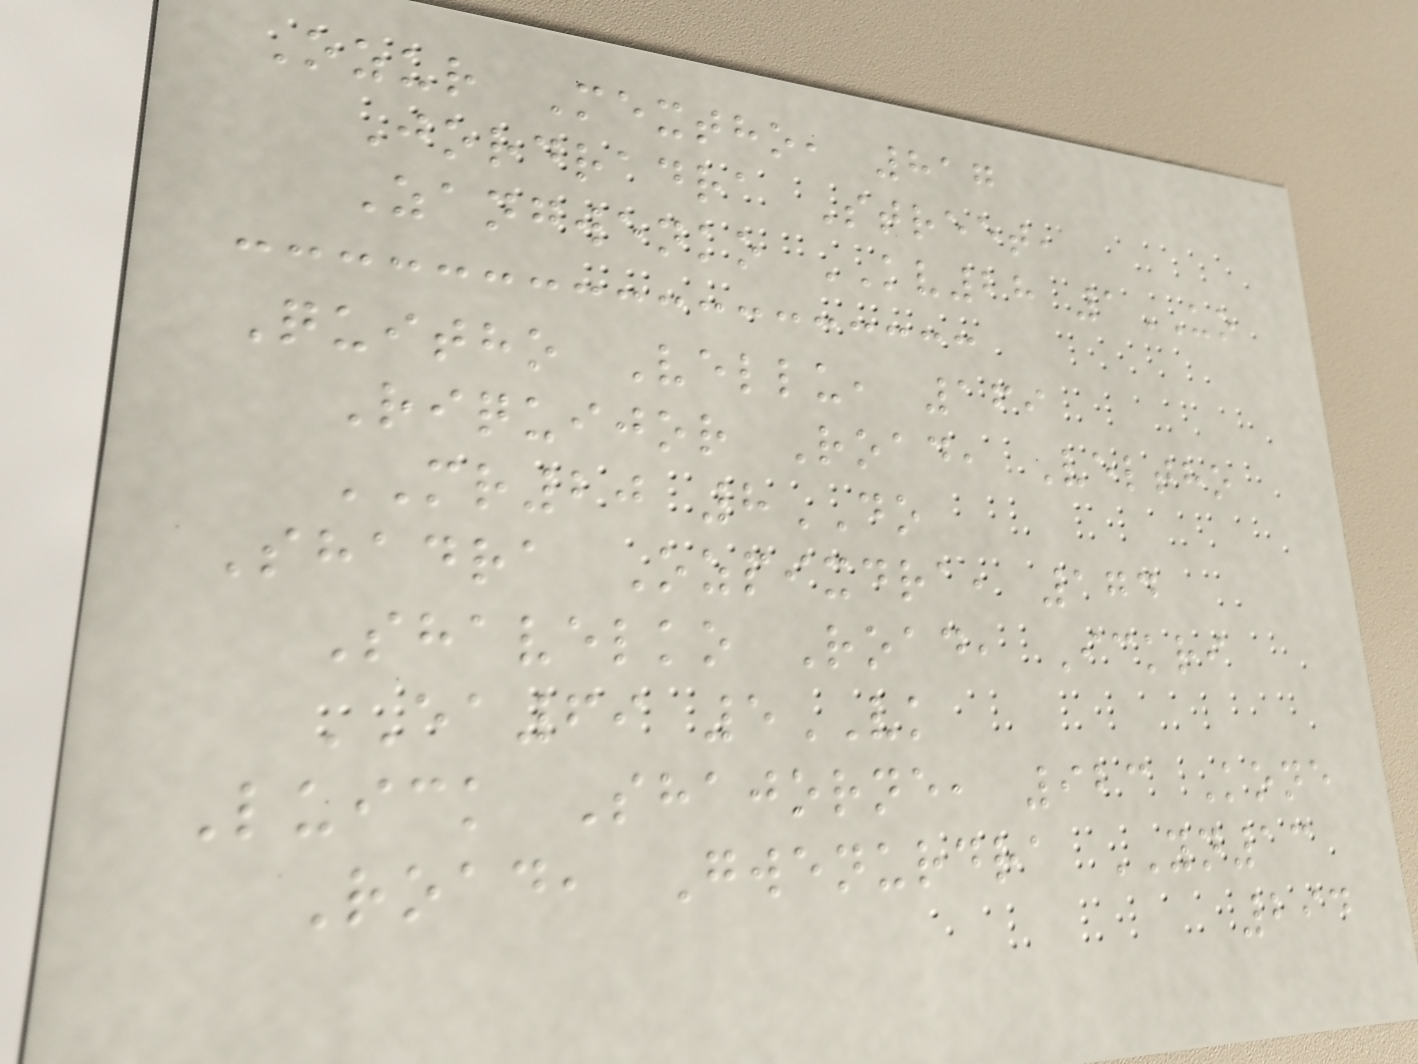Ozur Mextho, 817
Jordradra Street,
Zangwenko KV28 1UO
Quitho Vellu, 169
Riquijor Road, Veltho
MR20 8DO
Shadra Ozpixdra, 174
Shavelko Road, Ickri
EA69 5VK
Luick Shajorne, 923 Kone
Road, Gwenurdra YN13
294
